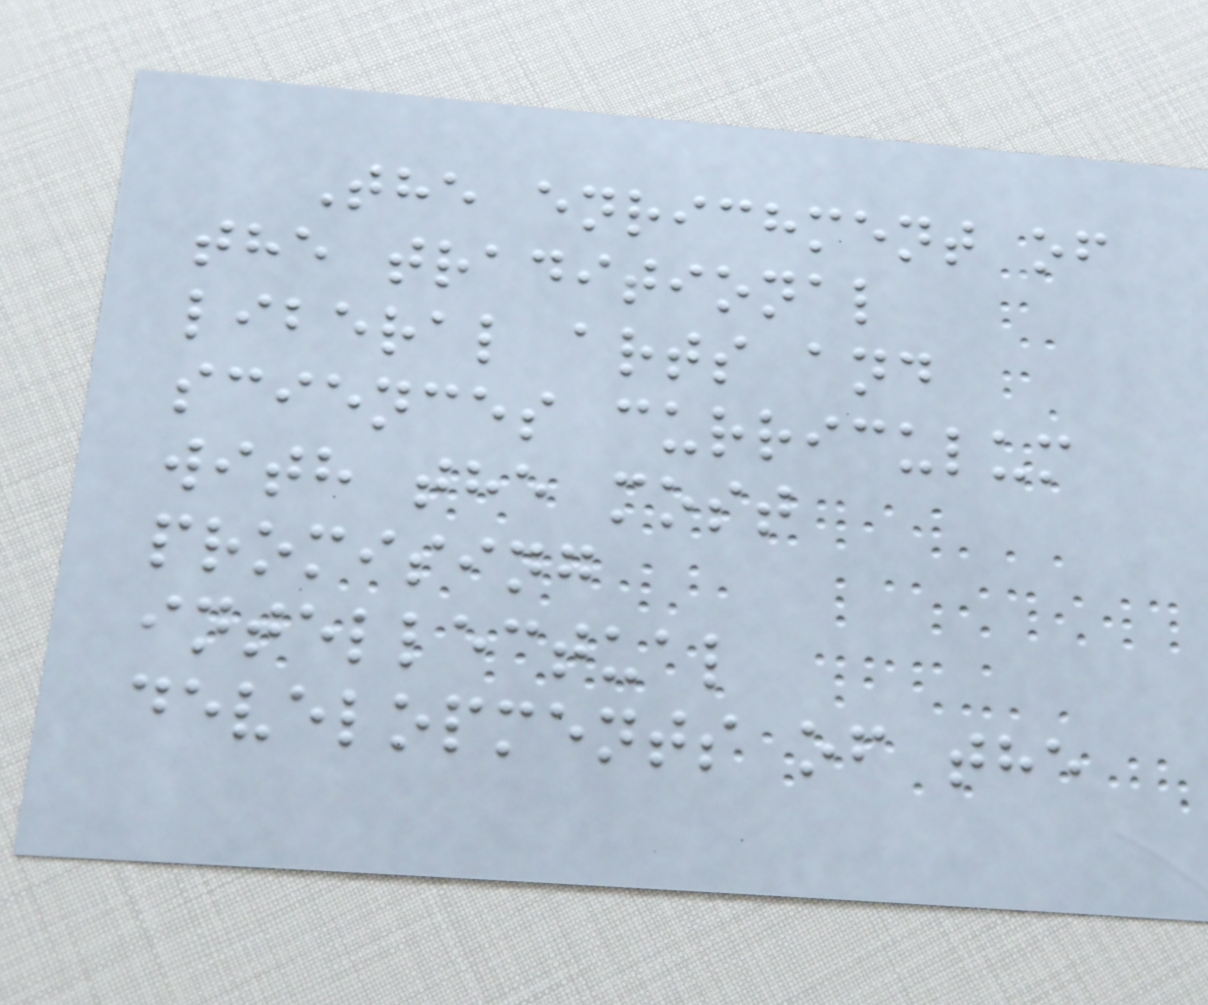The enrichment of
the traditional
liberal arts and
sciences curriculum
with the most
promising
intellectual
developments of the
